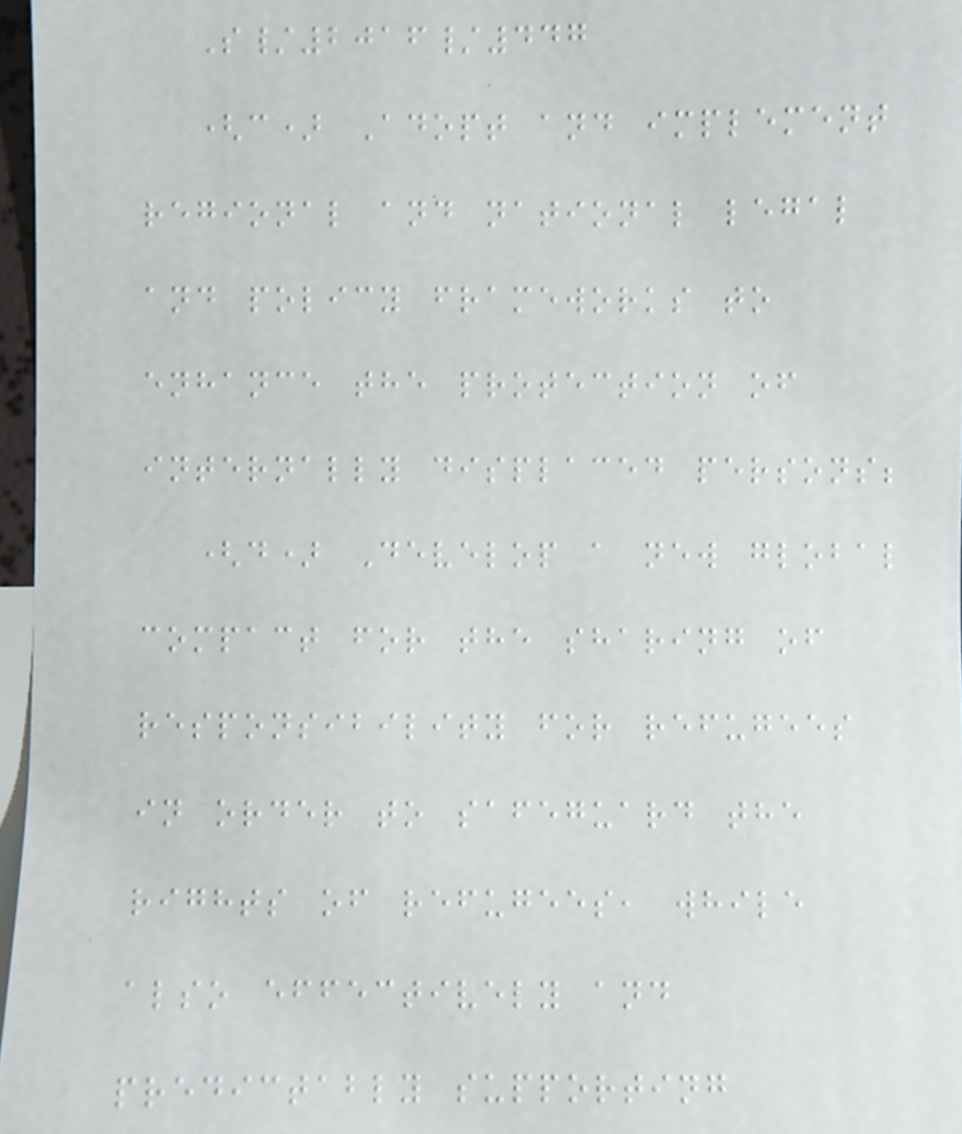S/2016/447
(c) Adopt and implement
regional and national legal
and policy frameworks to
enhance the protection of
internally displaced persons;
(d) Develop a new global
compact for the sharing of
responsibility for refugees
in order to safeguard the
rights of refugees, while
also effectively and
predictably supporting
